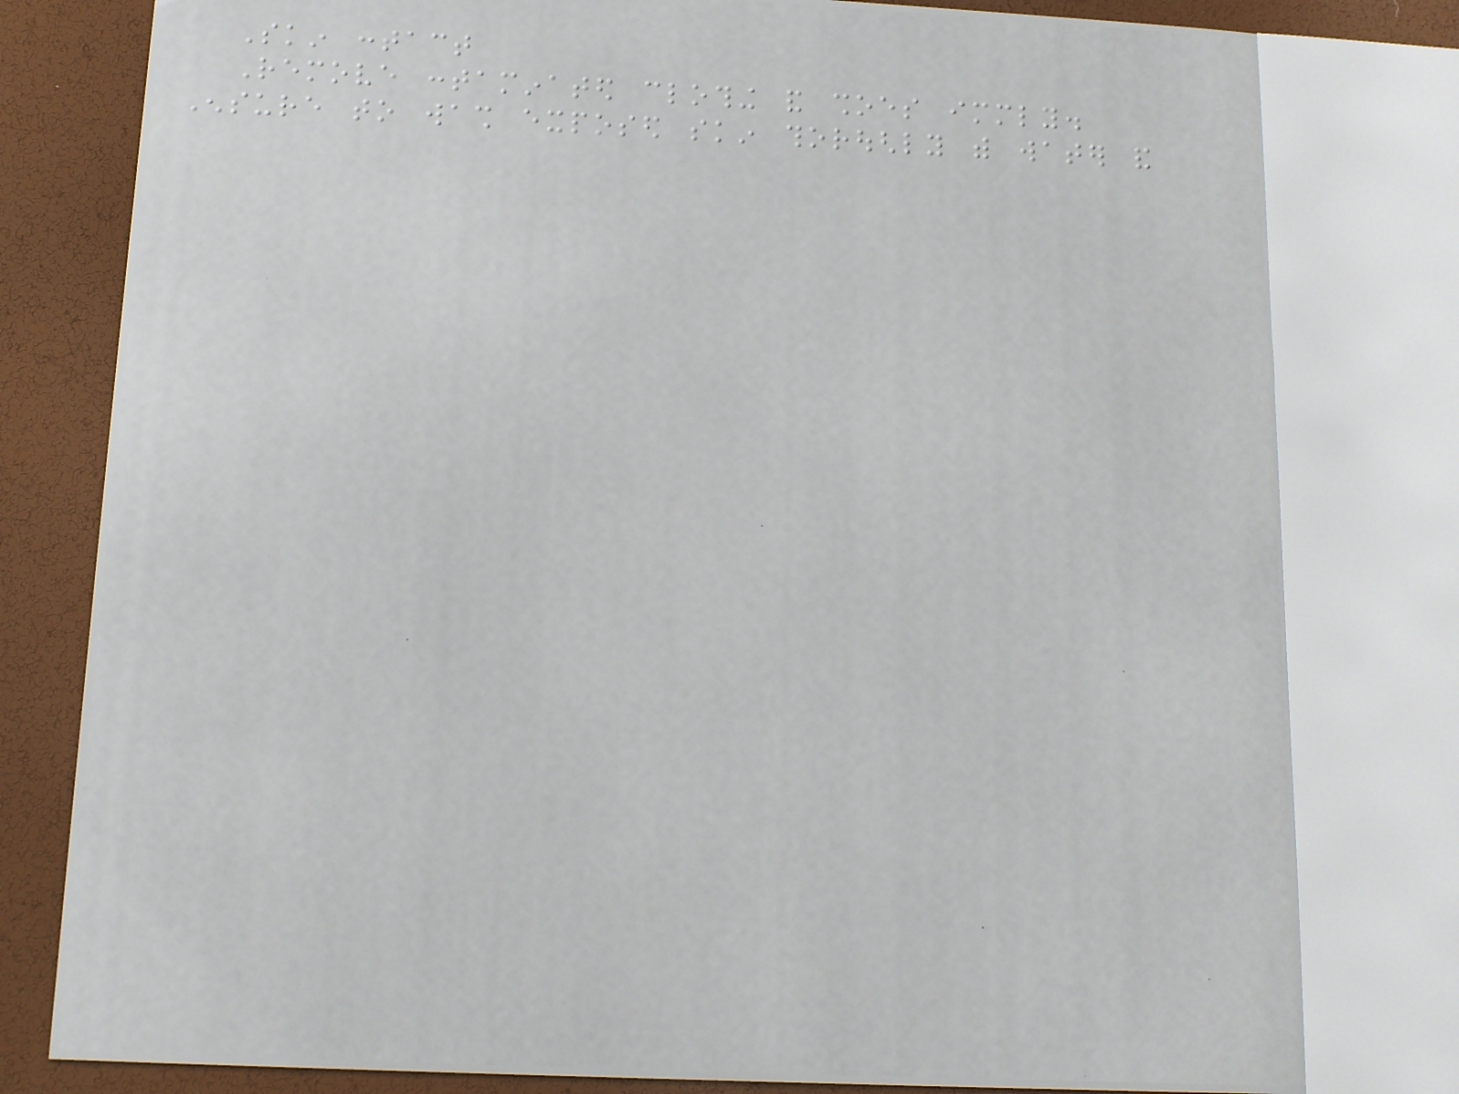Skin contact
Remove contaminated clothing and shoes immediately.
Ensure to wash exposed skin thoroughly with water and
